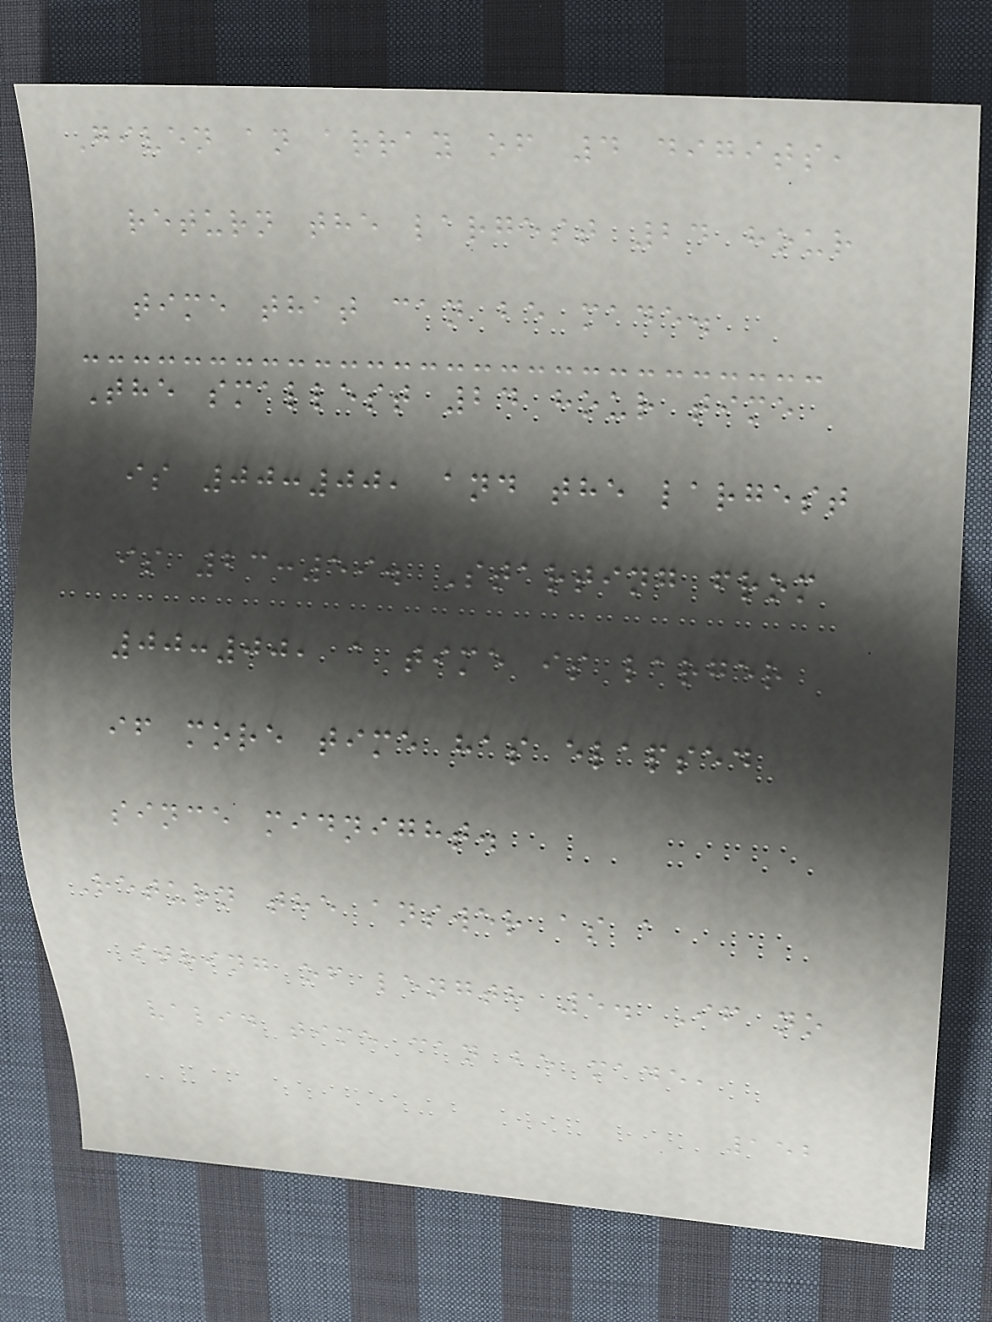Given an array of 4 digits,
return the largest 24 hour
time that can be made.
The smallest 24 hour time
is 00:00, and the largest
is 23:59. Starting from
00:00, a time is larger
if more time has elapsed
since midnight.
Return the answer as a
string of length 5. If no
valid time can be made,
152
